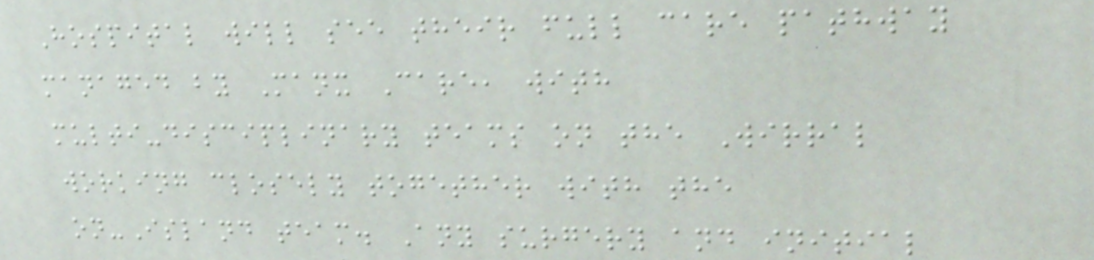Hospital will see their full care pathway
managed by Manx Care, with
multi-disciplinary teams on the Wirral
working closely together with the
on-Island team. Any surgery and initial
